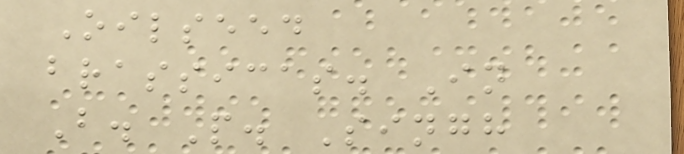Oilseed
brassicas. In
B. P. Singh
